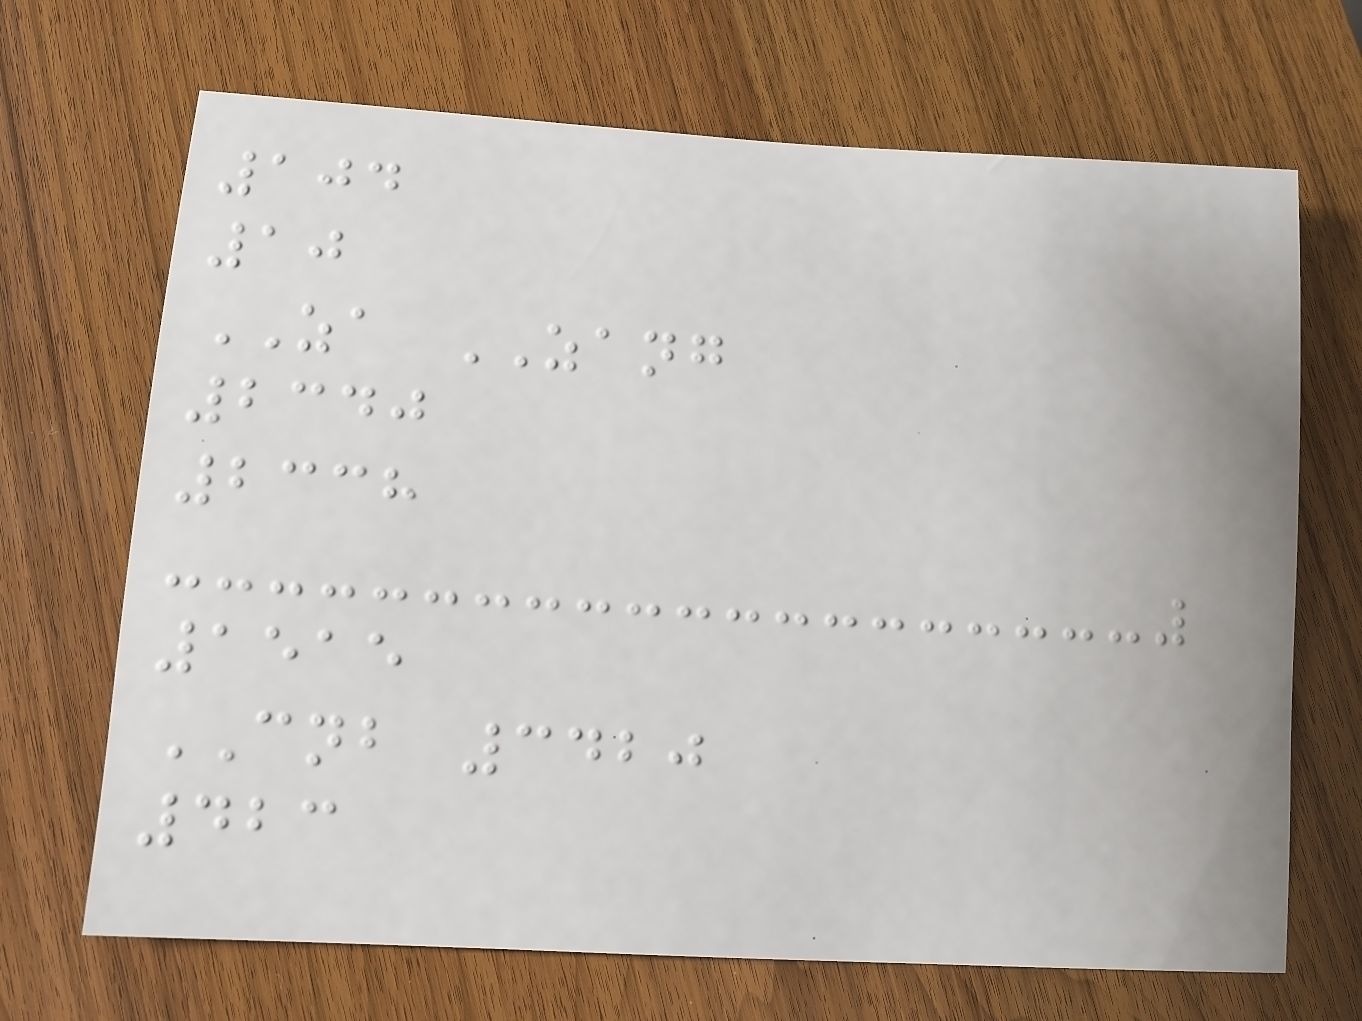104
10
ZA ZANG
2340
2338
1515
CNB 3420
423
